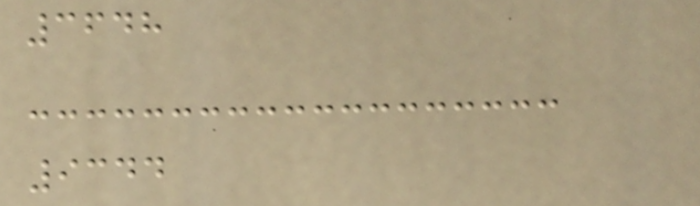3648
9344
